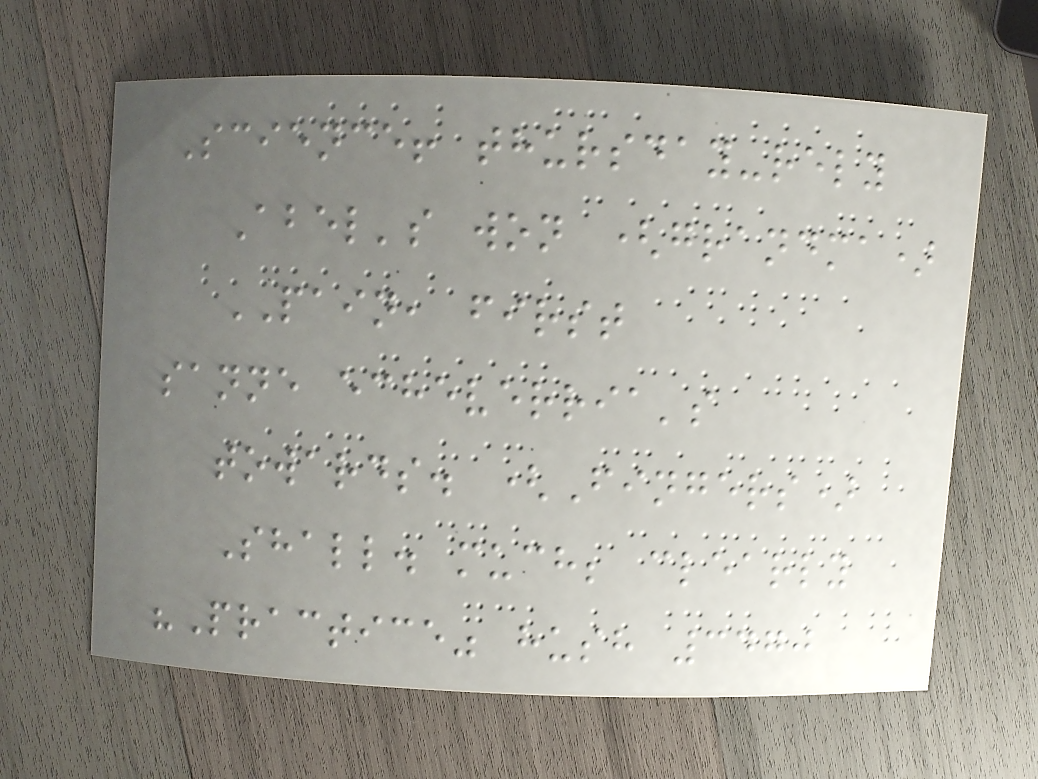Science! thursday-rely
Abel's won (grandma)
PAIN, first
sanne echeverria's
towards. (Fingers)
Shall. much; clearly
"Practice" hush 3470
